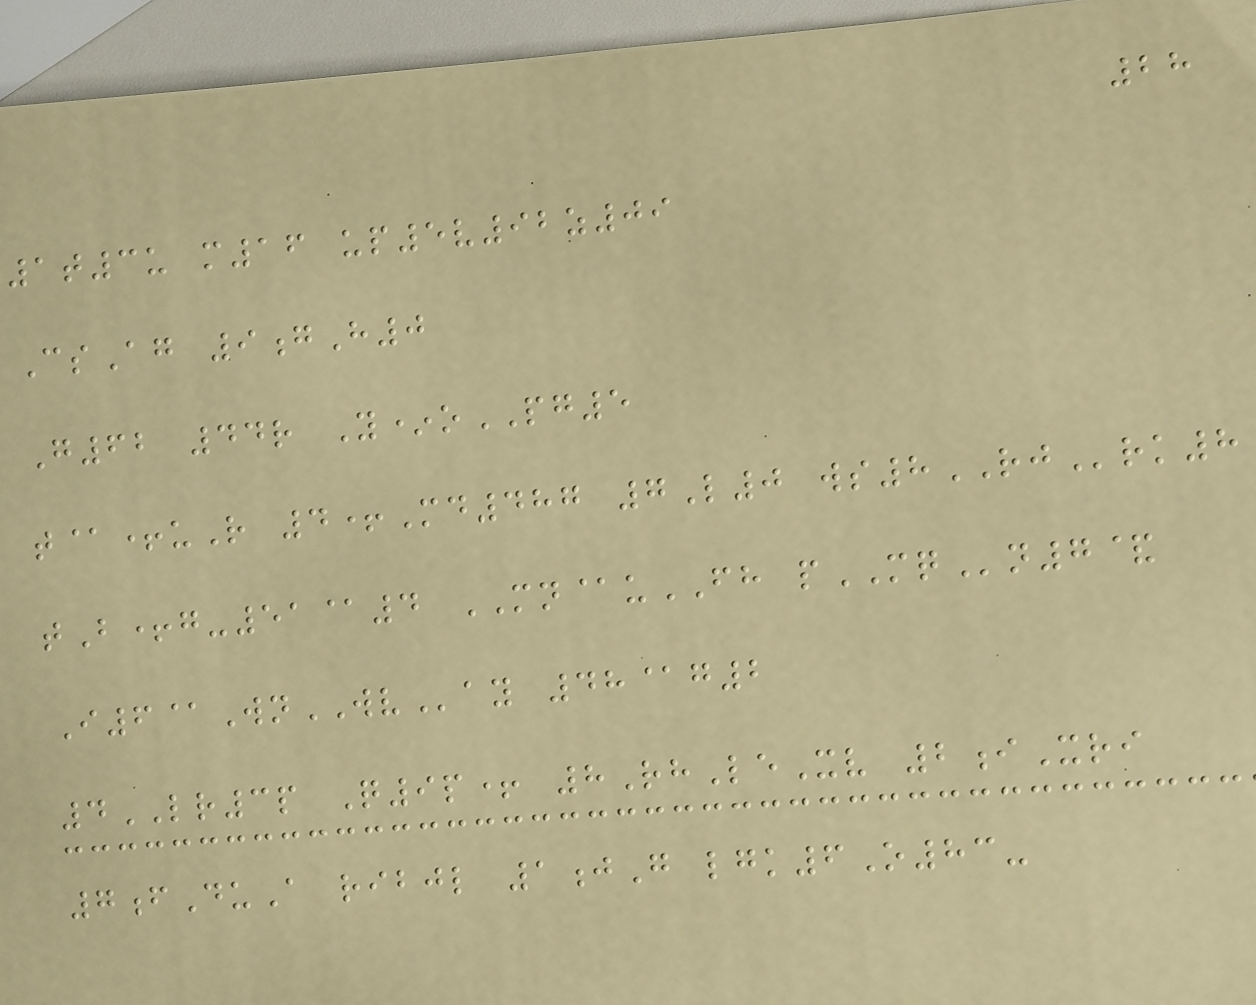28
1t3u m16 up5v92z09
CsAg 9gH0
G62 44r Y*oPG5
t@+uR 4+Md487 7L0 ws8RJrk8
tB+g-51@4 MN@uFH pMQn7&
I6@WnWVay 48@g2
4LR3p Q9p+ 8RhLeXv 2iXri
7fDuA ribjl 1jG lgk6O83-
